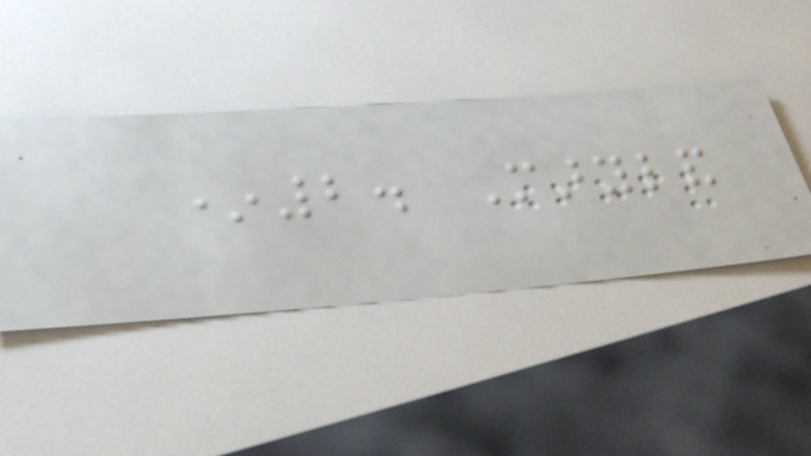*2. Maryland
